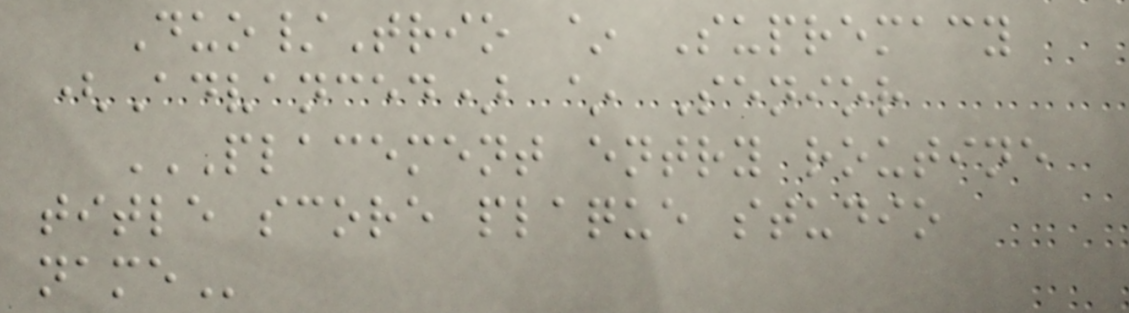Duo/Trio ~ Supremacy
(Advanced) ~ Senior
PLACEMENT ENTRY ROUTINE
TITLE SCORE PLAQUE STUDIO
NAME
